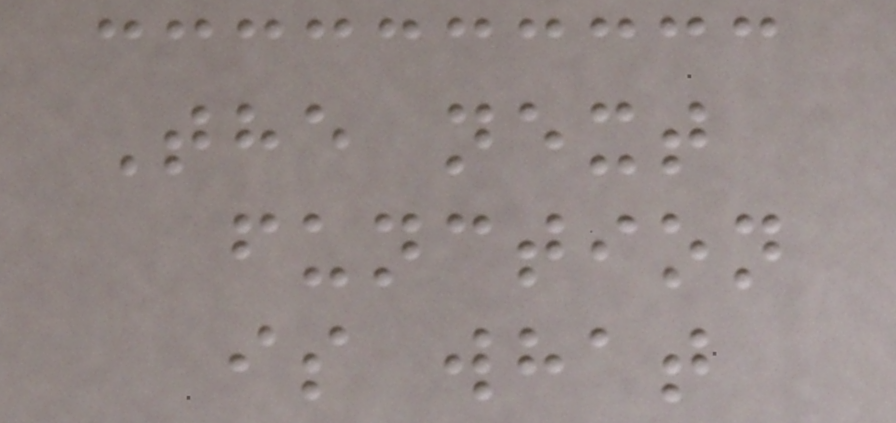The next
function
is what
